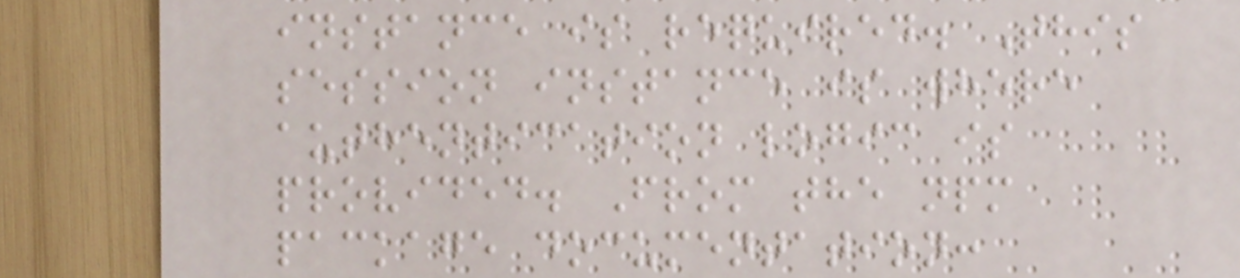instance is required. This
session instance is where
authentication logic is
provided. From the npm
package documentation:
